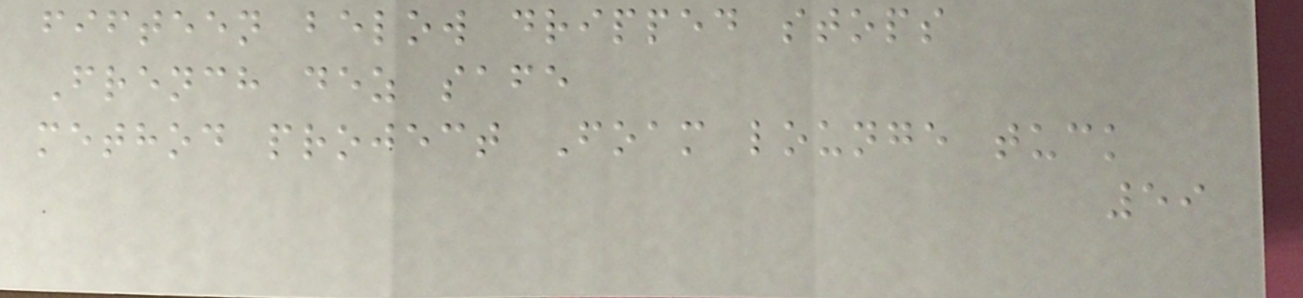fifteen below dripped stops
French dez safe
method project Foam lounge tuck
59
